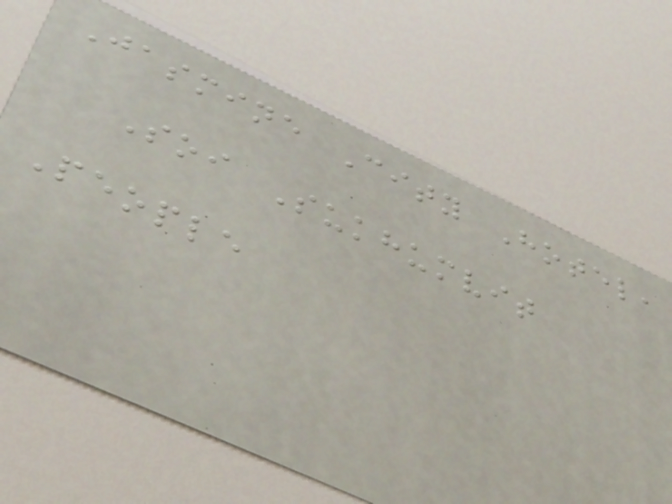Jasmine City Hotel,
Soi Sukhumvit
People
